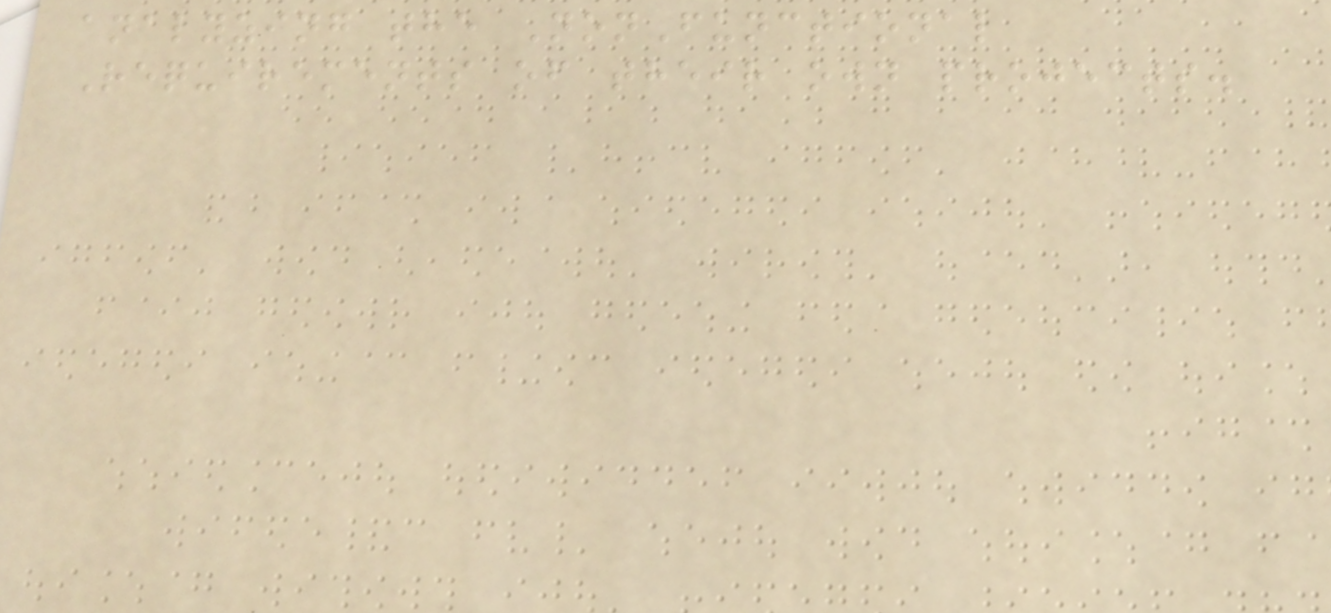analyzing the NonFunctional
Requirements of their own projects.
